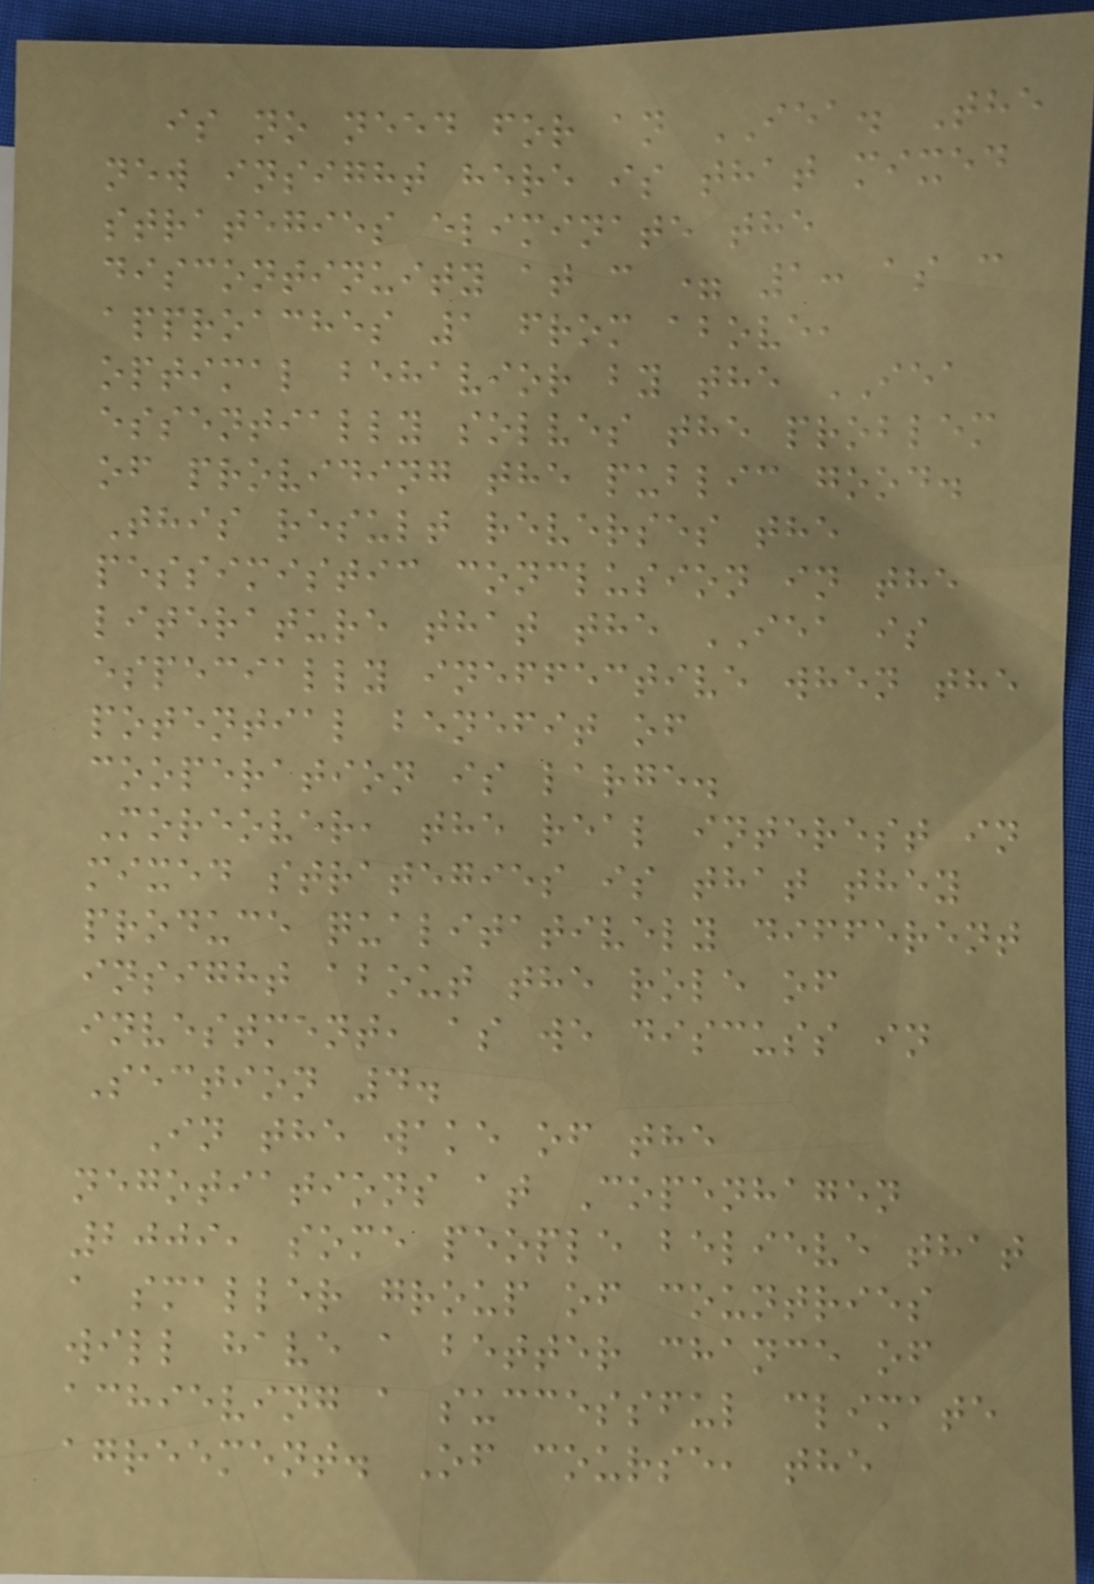is no need for an IEA. The
new insight here is that mixed
strategies eliminate the
discontinuity at c = 1: as c
approaches 1 from above,
optimal behavior by the IEA
essentially solves the problem
of providing the public good.
This result reverses the
pessimistic conclusion in the
literature that the IEA is
especially ineffective when the
potential benefit of
cooperation is large.
Moreover, the real interest in
mixed strategies is that they
produce qualitatively different
insight about the role of
investment, as we discuss in
Section 4.
In the wake of the
negotiations at Copenhagen
2009, some people believe that
a smaller group of countries
will have a better chance of
achieving a successful climate
agreement. Of course, the
